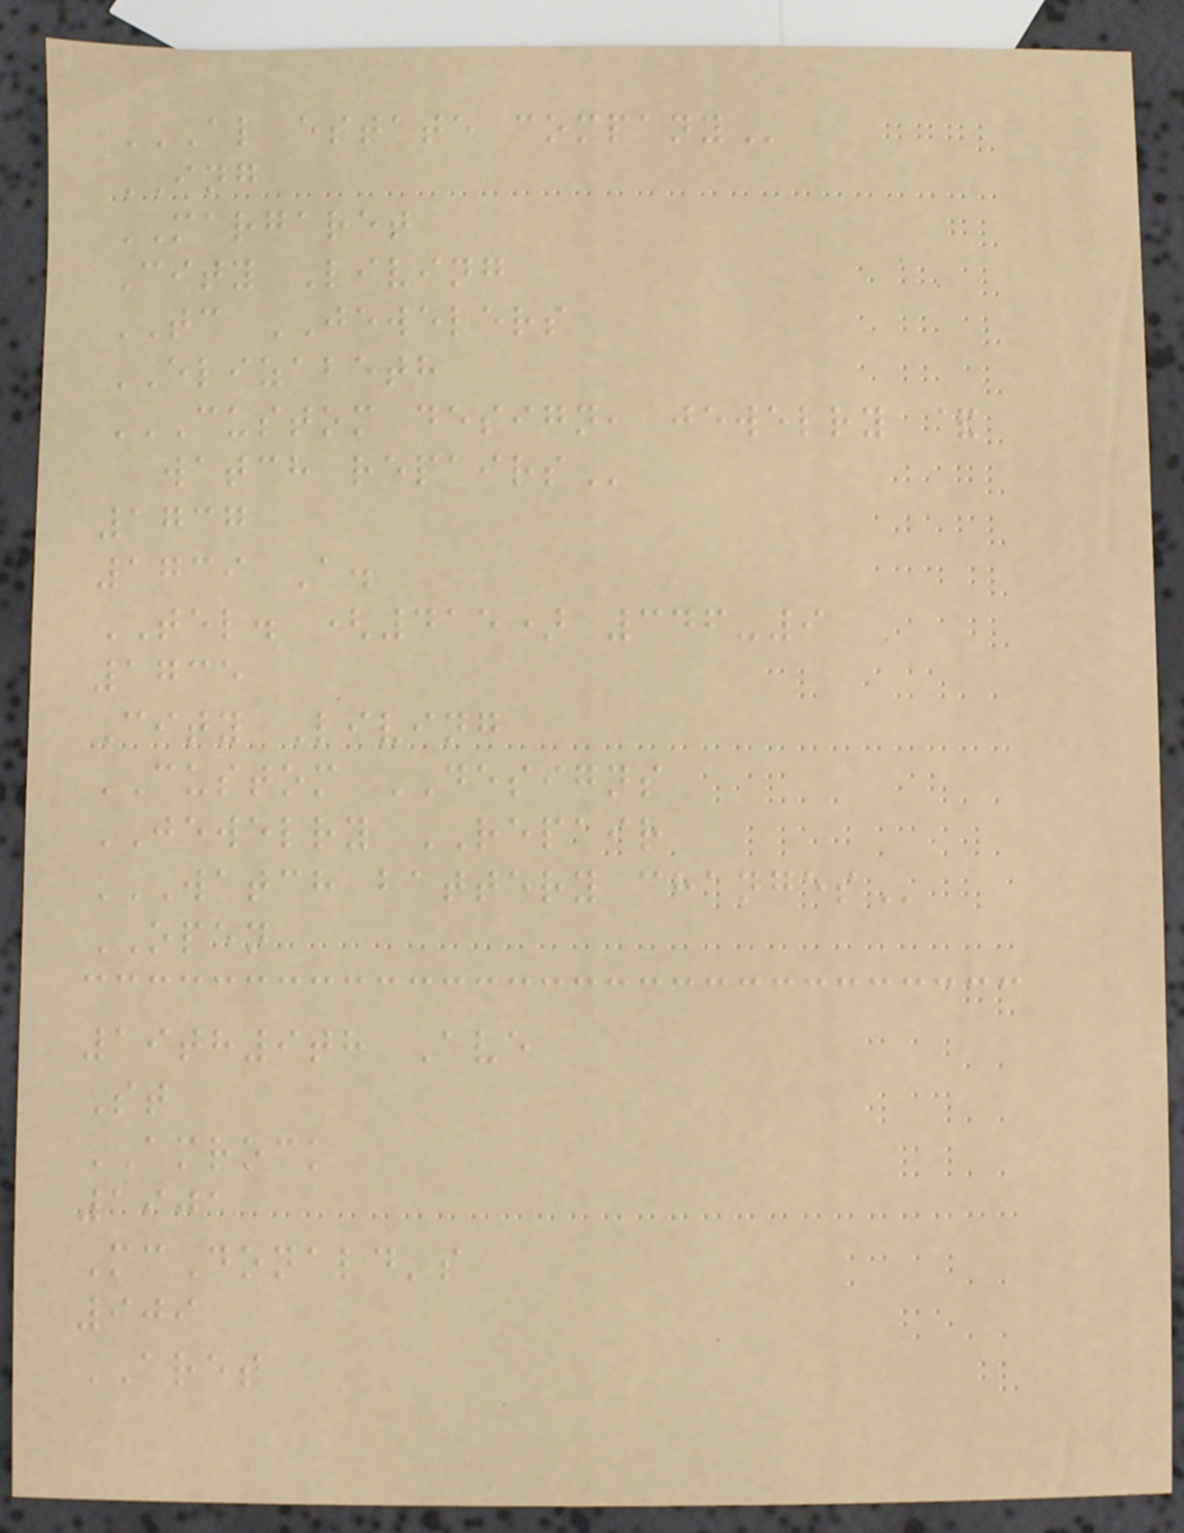AL ESTATE COMPANY
ING
MARGARET
City Living
TC JEWELERS
ELIZABETH
CUSTOM DESIGN, JEWELRY &
WATCH REPAIRS
1737
1739 A.
TEL. (415) 346-9
1735
City Living
CUSTOM DESIGNS
JEWELRY REPAIR
WATCH BATTERY CHANGES
OPEN
19th9th Ave
St
AMROCK
1901
McDonald's
909
ARES
